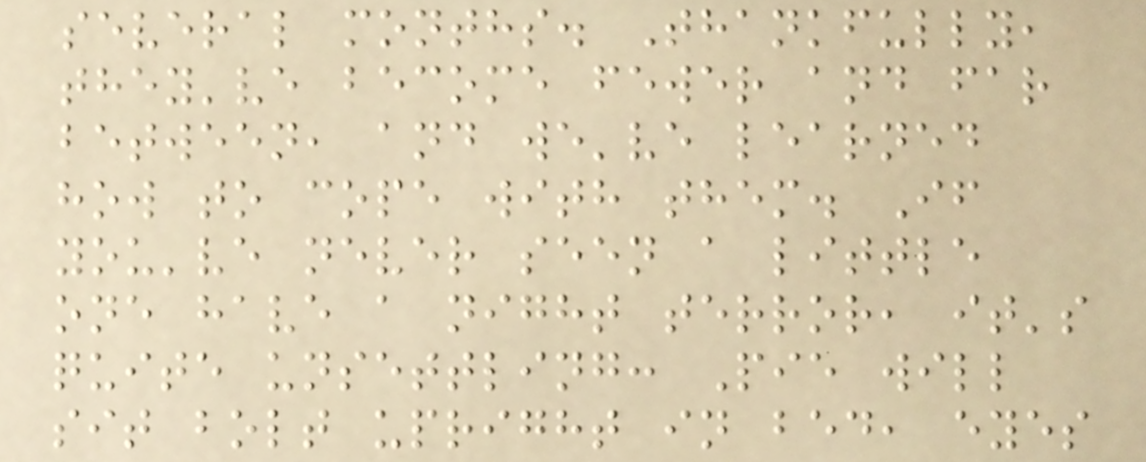several months. Thankfully,
they've become fewer and far
between, and we've learned
how to cope with them. If
you've never seen a little
one have a night terror, it's
quite unsettling: Pie will
sit bolt upright in bed, eyes
